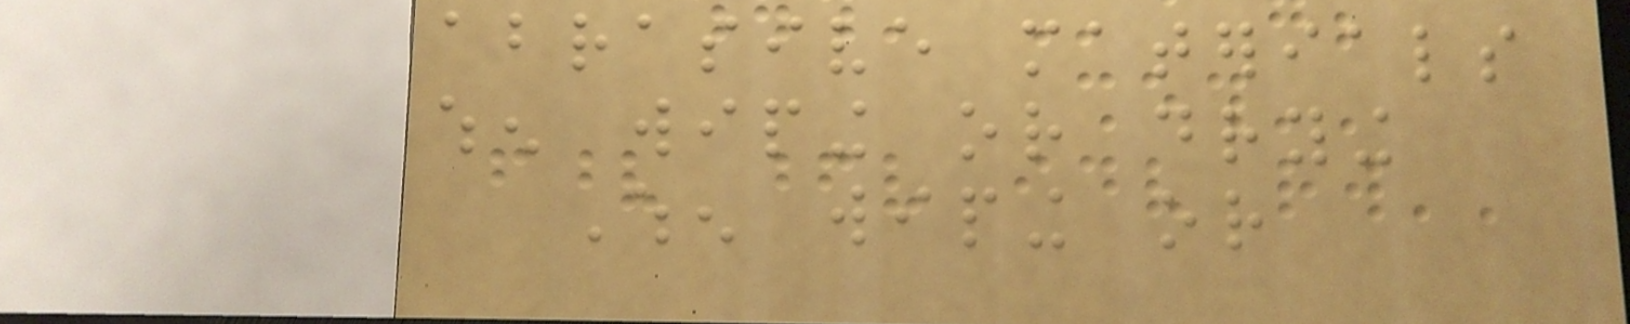abrasive materials
when wiping or drying
When wiping or
